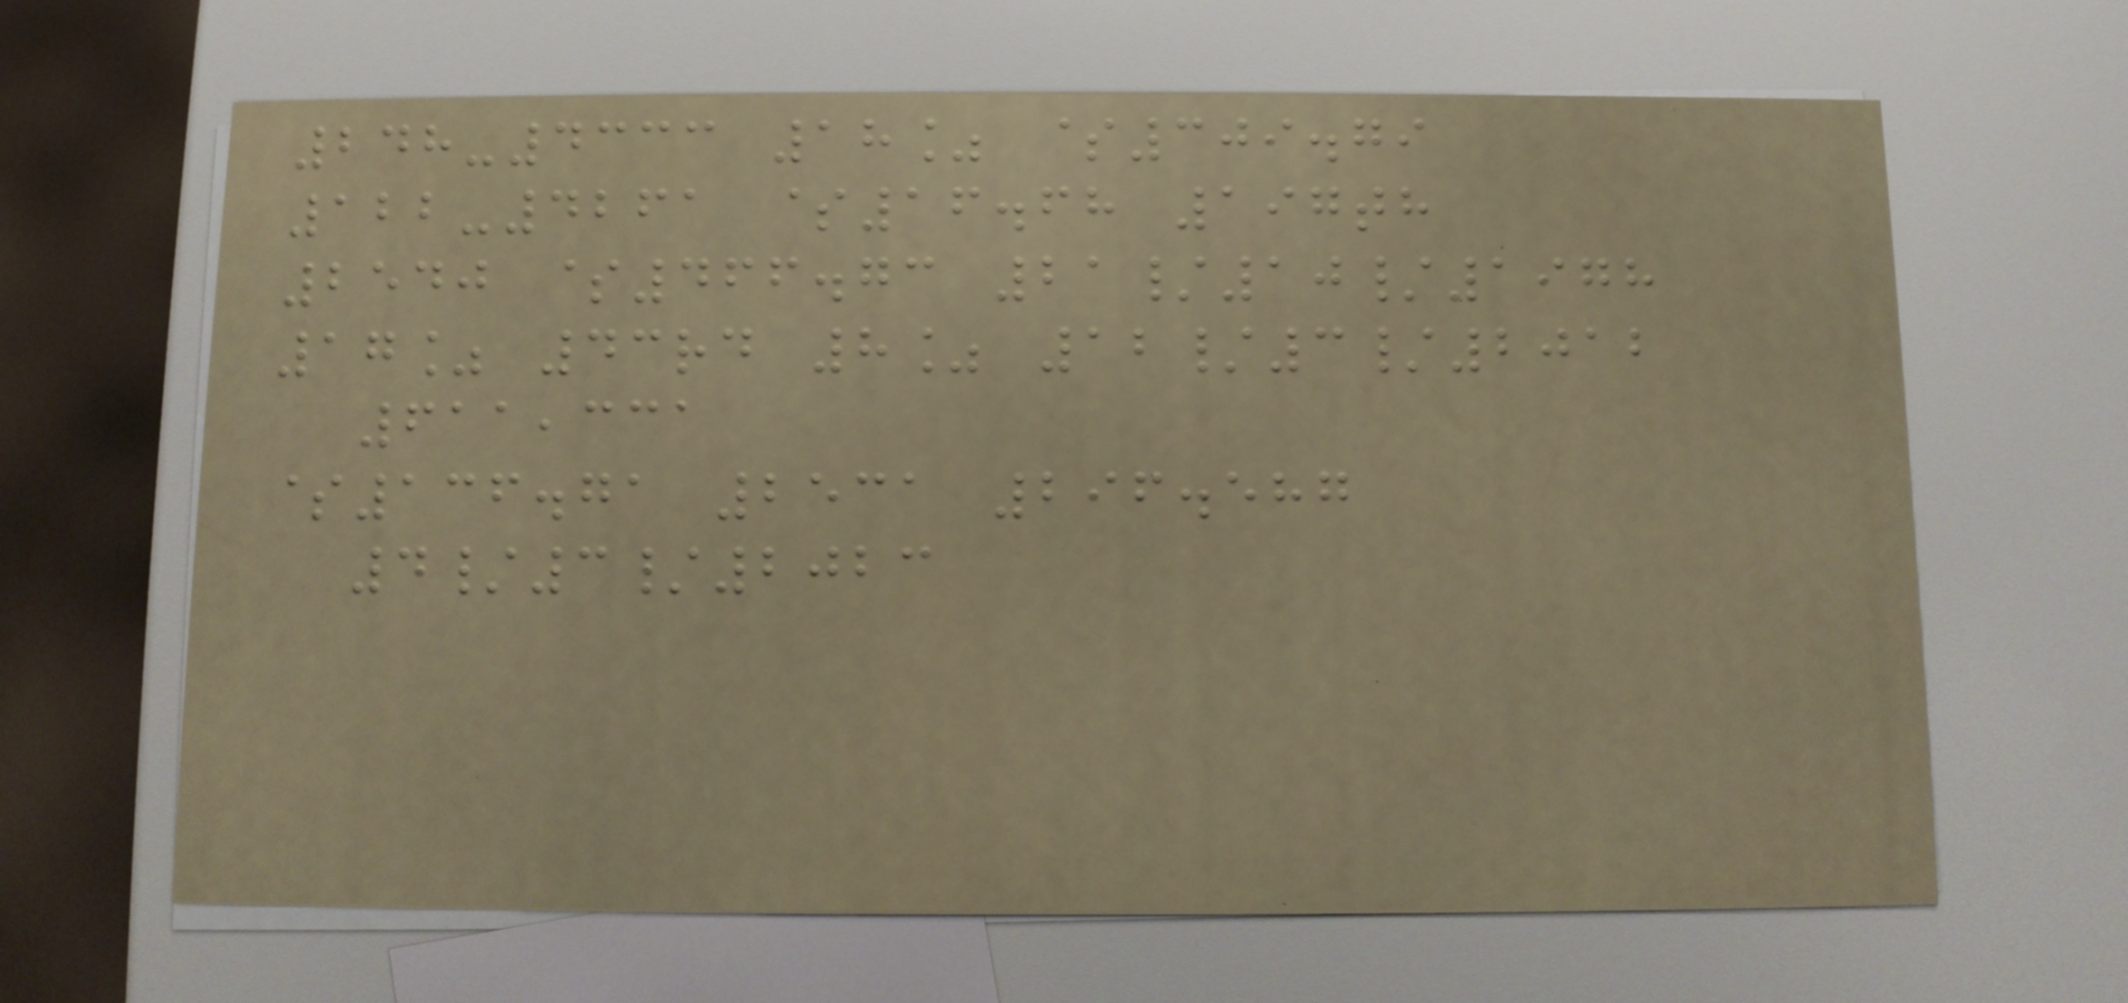248-4333 18% $309.79
122-4261 $16.68 197th
2540 $466.73 21/10/1978
17% 43rd 8% 12/3/2012
611,331
$136.71 2531 296.587
4/3/2023
